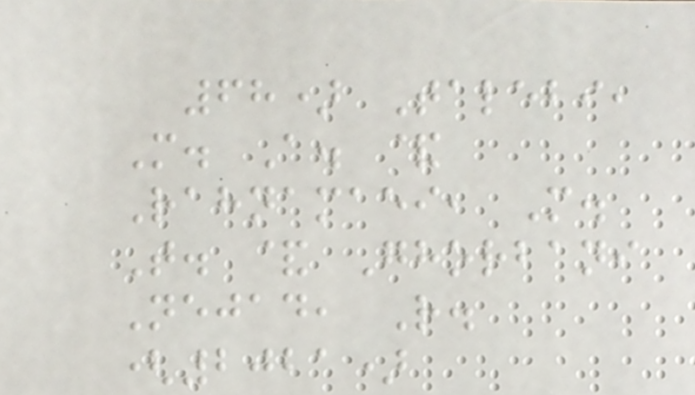68) Talebi,
M. A. &
Rahnamaei, M.
T. & Ghorbani
Nejad, R.
(2021)
